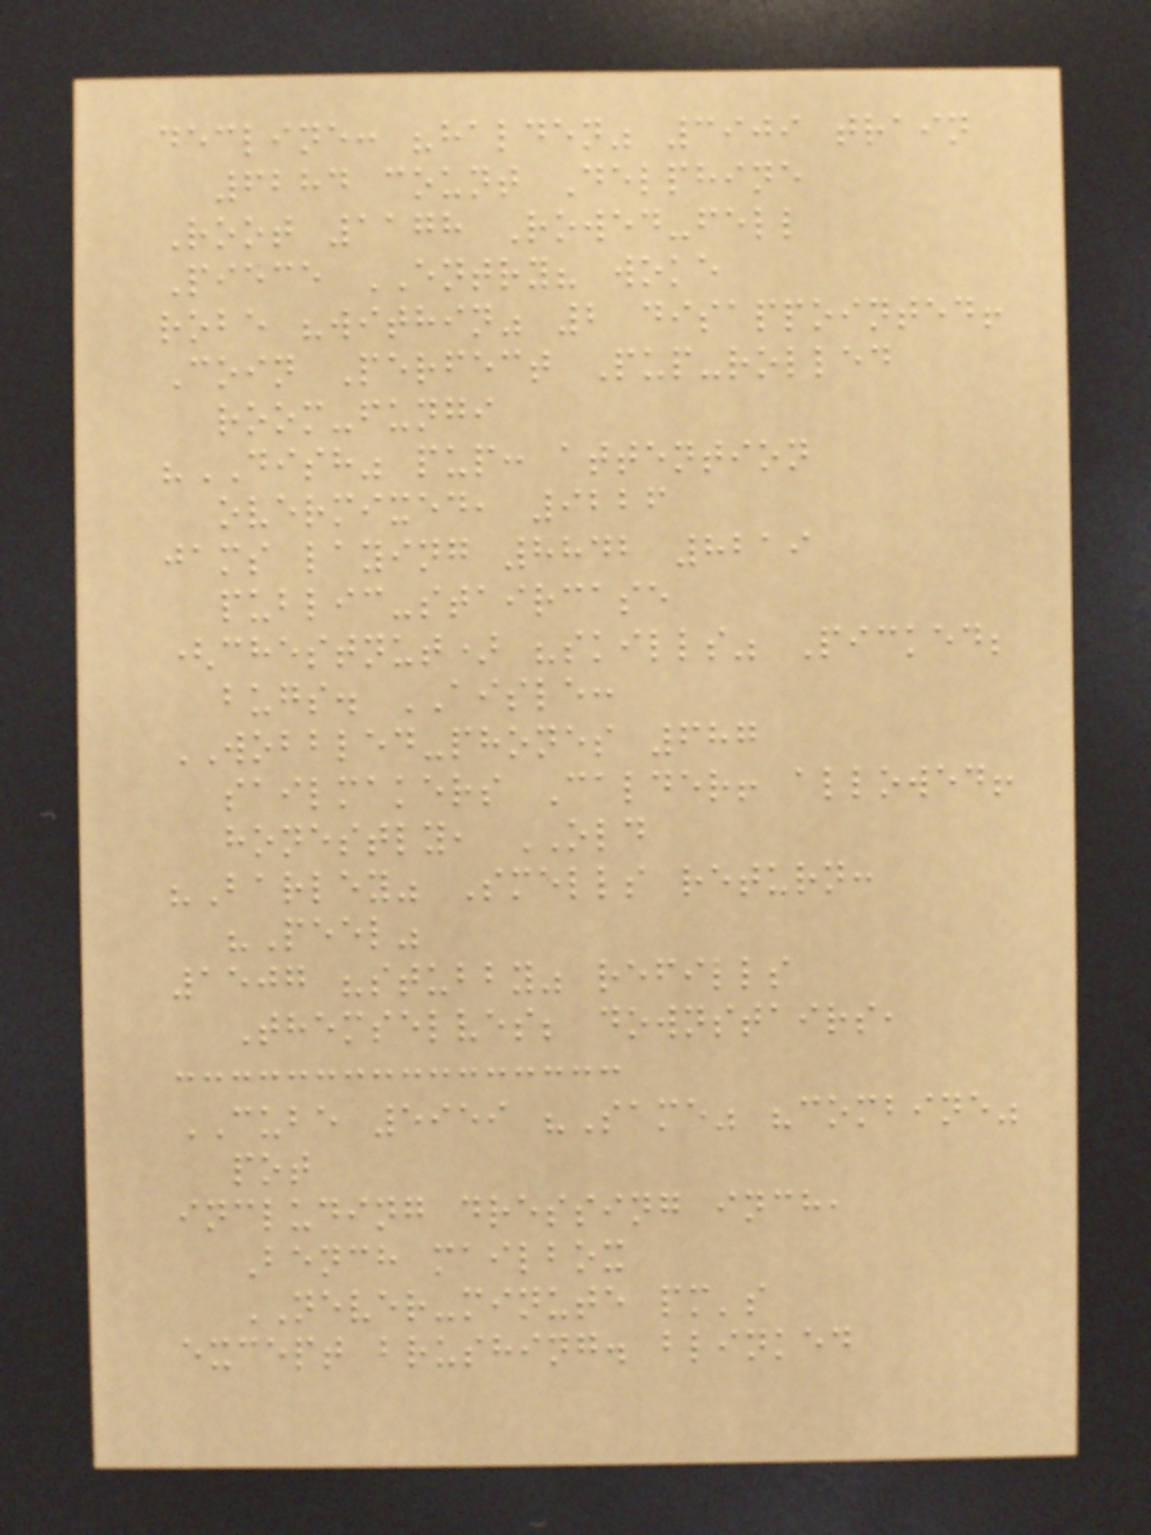decline: "halden" 3909 train
6284 count Delphine
Root 1178 Rowed-fell
Piece ENTRY? woke
robe "within" 2 disappointed!
Coin Perfect Pup-rolled
room-fungi
"DISH" pup: attention
overmixed, 9226
jams laying 8842 8219
public-staircase
(chestnut) "skills" Picked;
bugs. AISLE:
WOBBLED-phones 687
sailmakers Calder! allowed!
honestly, OLD
"Barley" Smells return:
"Peel"
1507 "stubby" refills
Themselves; downstairs,
CUBE 5959 "Same" "combine"
pot
including dressing inch,
Bench mailbox
NEVER-minute pm's
except brushing. blinked
